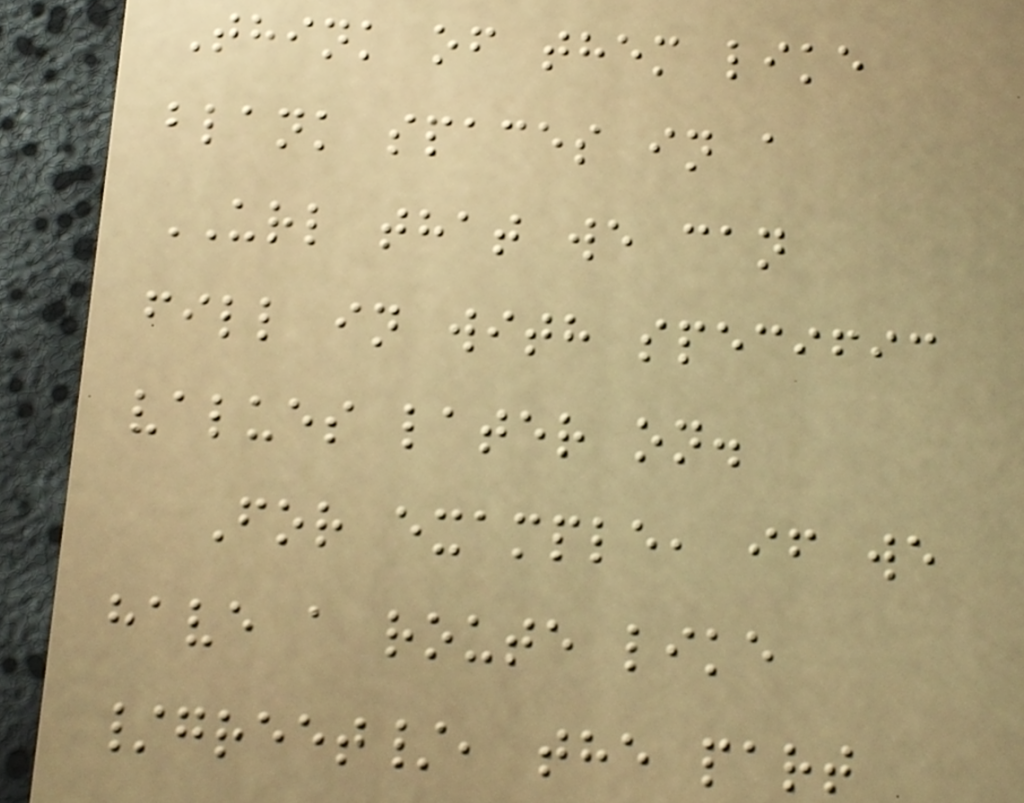Think of them like
blank spaces in a
URL that we can
fill in with specific
values later on.
For example, if we
have a route like
/greet/, the part
